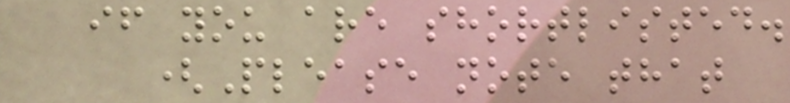if you are shortlisted.
(Please note that
